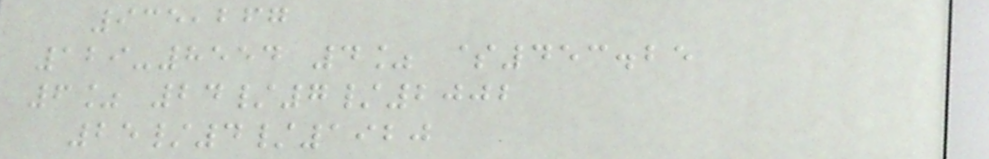935,267
129-8554 4% $453.25
6% 24/7/2002
25/4/1920
